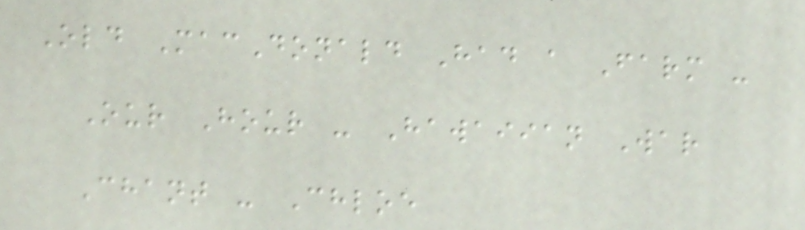Old MacDonald Had a Farm -
Our Hour - Hawaiian War
Chant - Chloe
